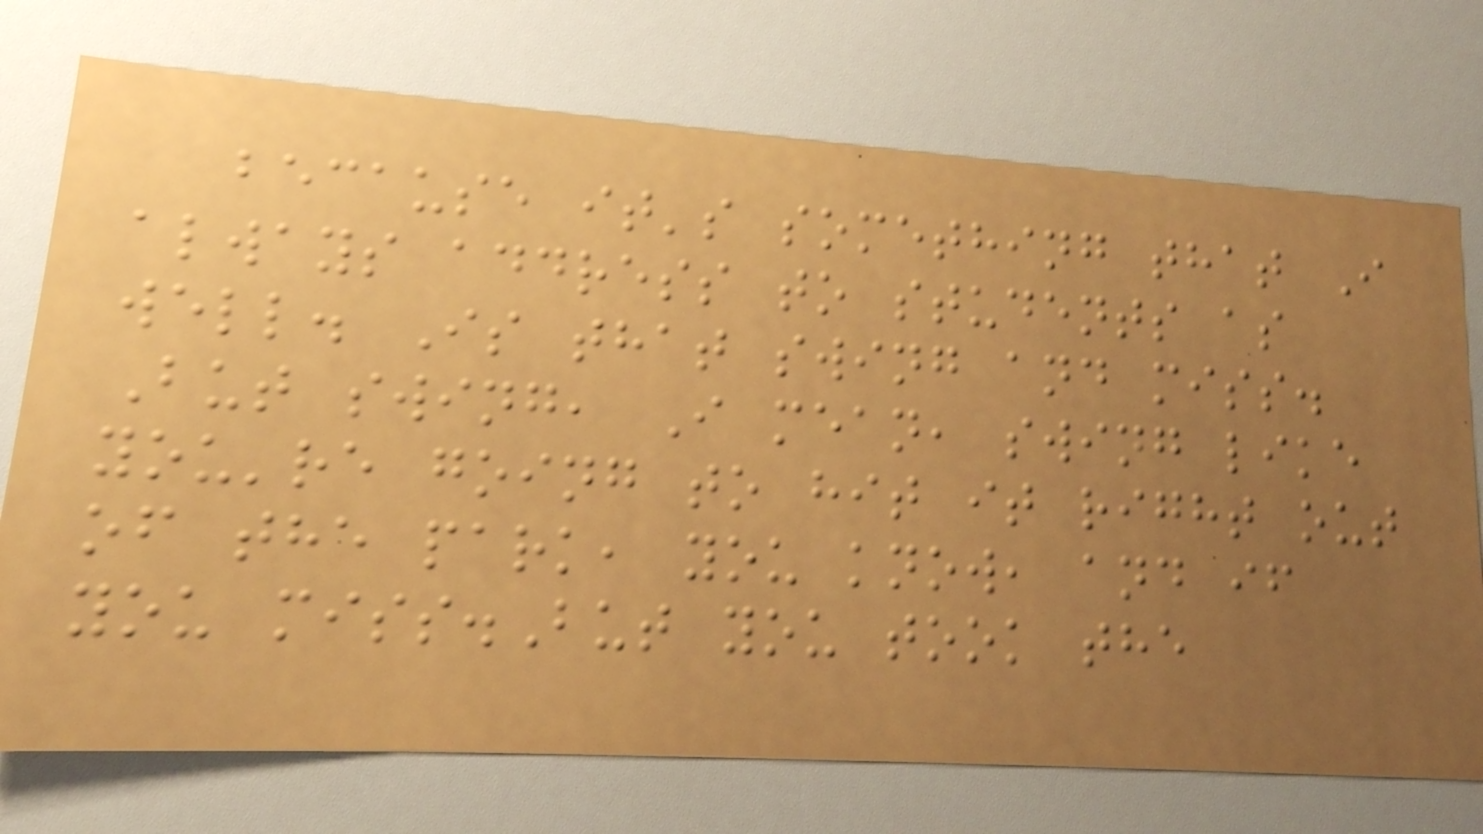because it's something that I
always address to students as
well. Is that swing and miss.
But swing, I mean, swing like
you're going to hit it right out
of the park, you know, and if
you miss.But you took the
